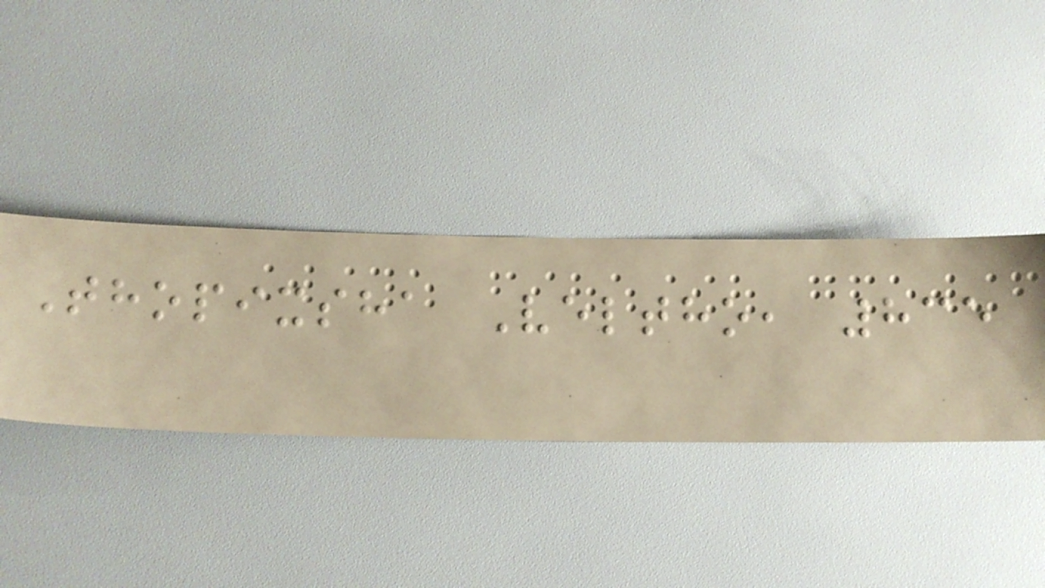Thopixsha Veltho, 835
